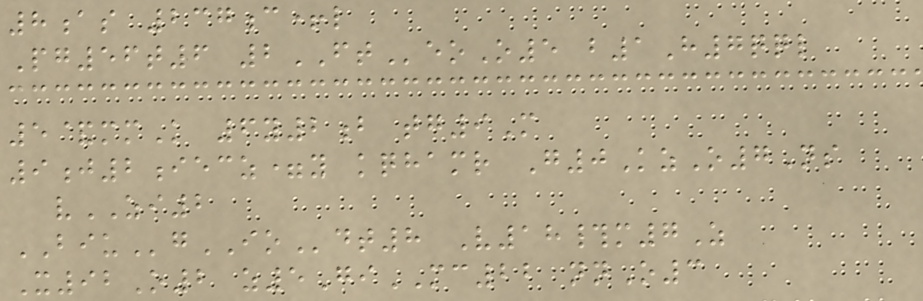8as 237c+l
Pg56t6 2FTeoO5 b1H7qql
5&mmK 6y2b tg9M
9j2iecz=y kqhamr G0KzO7Ns
vZI2
BIUgIOdt8 V18#m7Z
X92O2 z5GiMC22 nnO3
